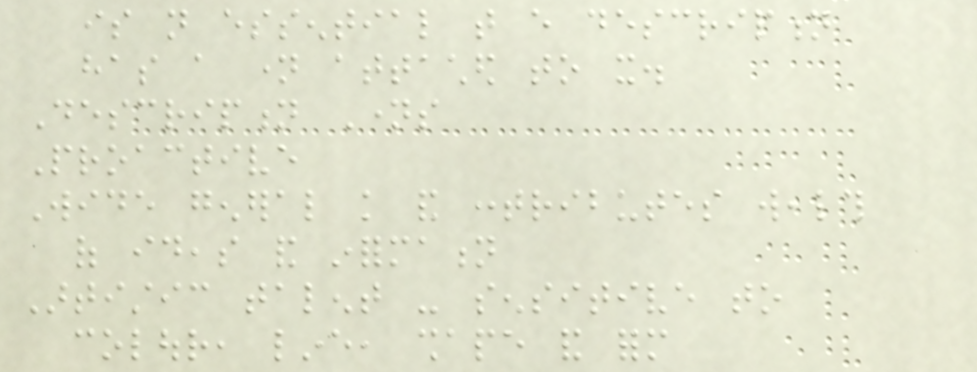is not essential that every description
has a name attached to it.
Description Names
Proactive
Wide general knowledge and contributes wealth
of ideas and information
Artistic talent - sensitive to
colour, line, shape and form
